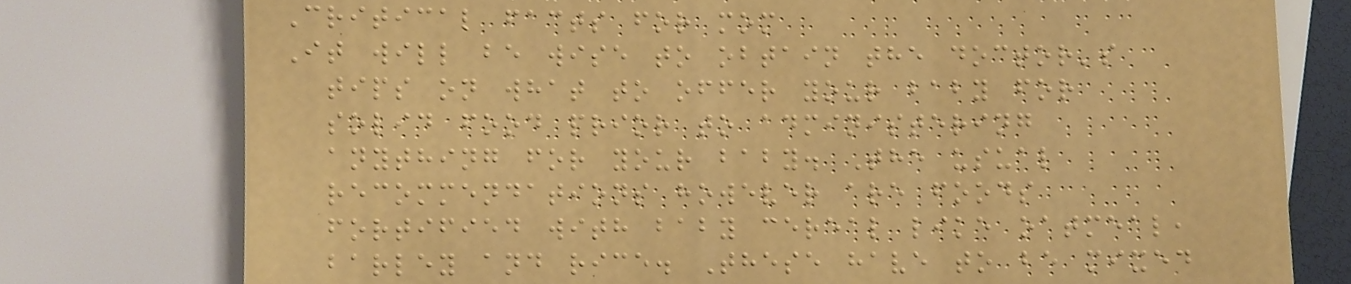Critical facts for mom
It will be wise to obtain the doctor's
tips on what to offer your baby for
solid food prior to administering
anything for your baby. The usual
recommendations however are foods
fortified with baby cereal like oatmeal,
barley and rice. These have to be mixed
